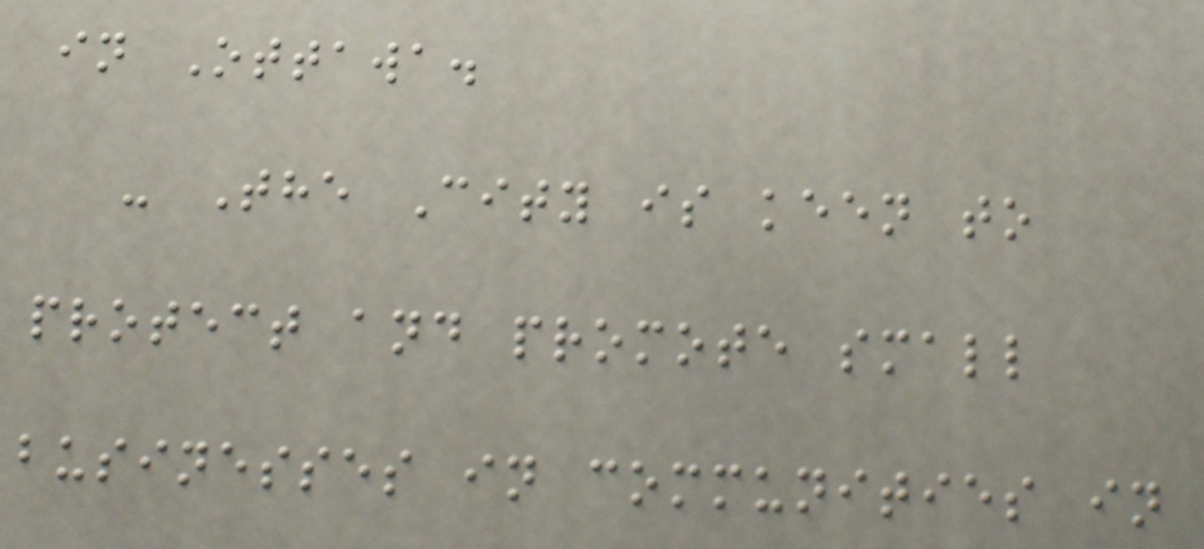in Ottawa.
- The City is keen to
protect and promote small
businesses in communities in
